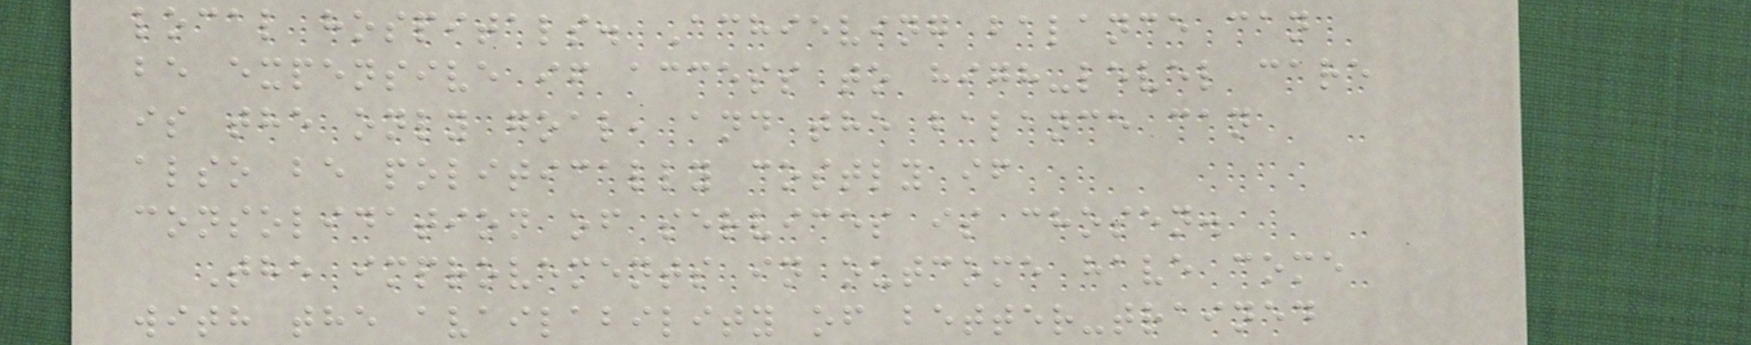local hospitals. Achieving balance can
be expensive if access to high-level care
is the only goal, and the balance can
also be politically costly if
consolidation of services is chosen.
The improvements in outcome have come
with the availability of better-trained
